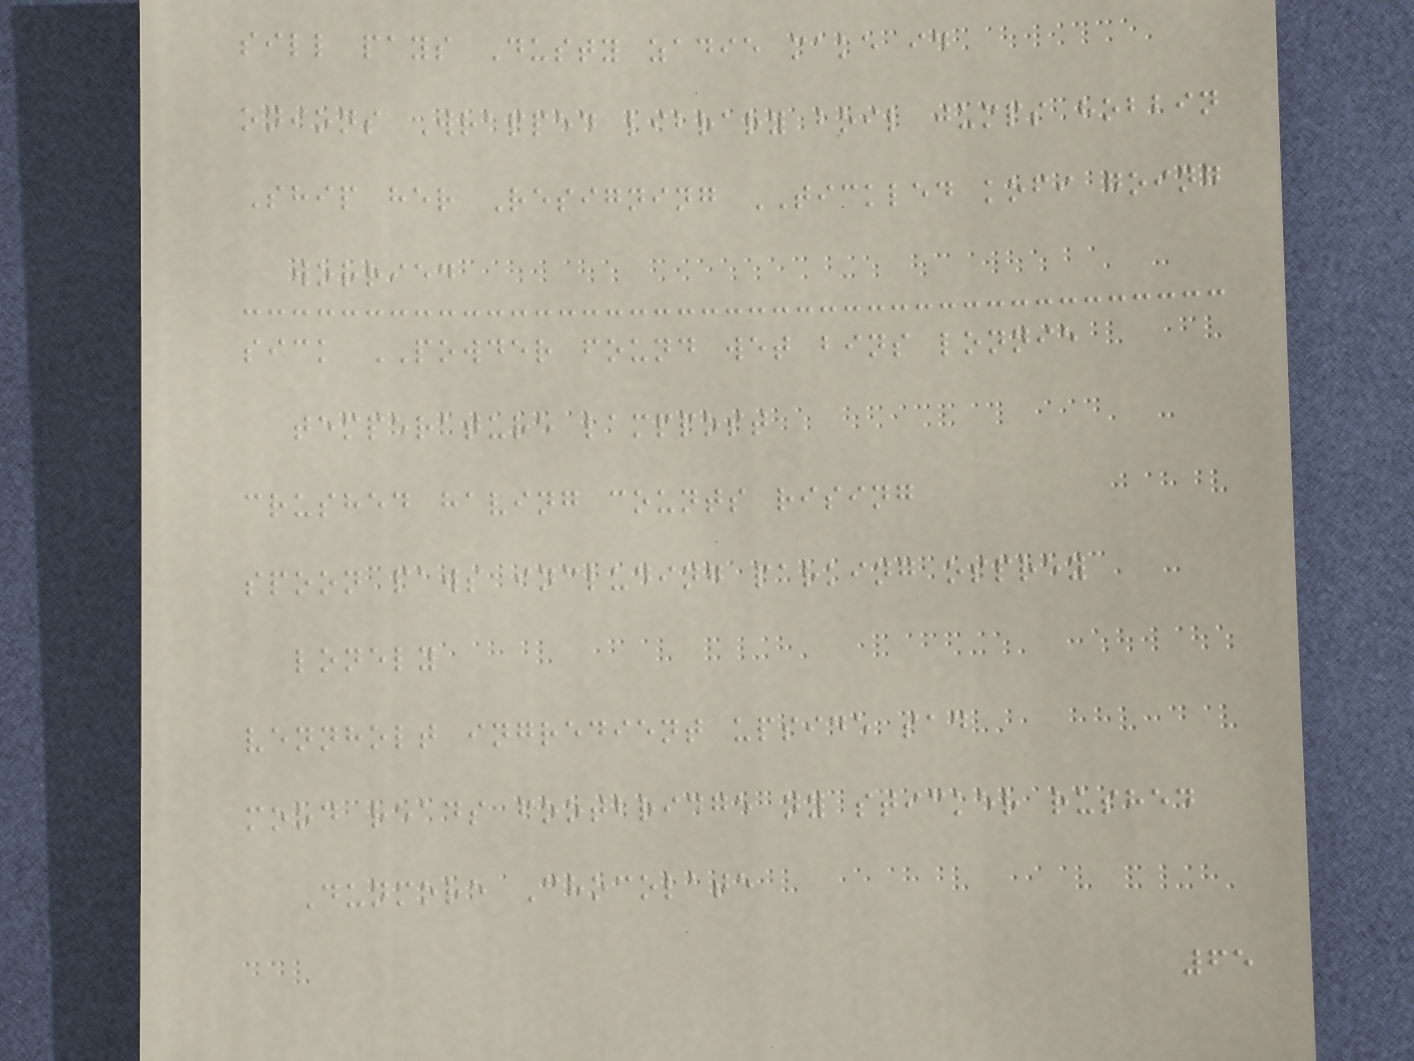sill pays Dusty zadie make id
onions Wrapped library boil jumps hobbin
Ship her Resigning TICKLED kofi going
worried
sick POWDER found wet bins lonnie
temperature lamppost
crushed having counts rising
spoon paws including parking osprey
lonely
vennholt ingredient upside sad
mood reads footbridge ny sticker rushed
Dunmore Chocolate
65
